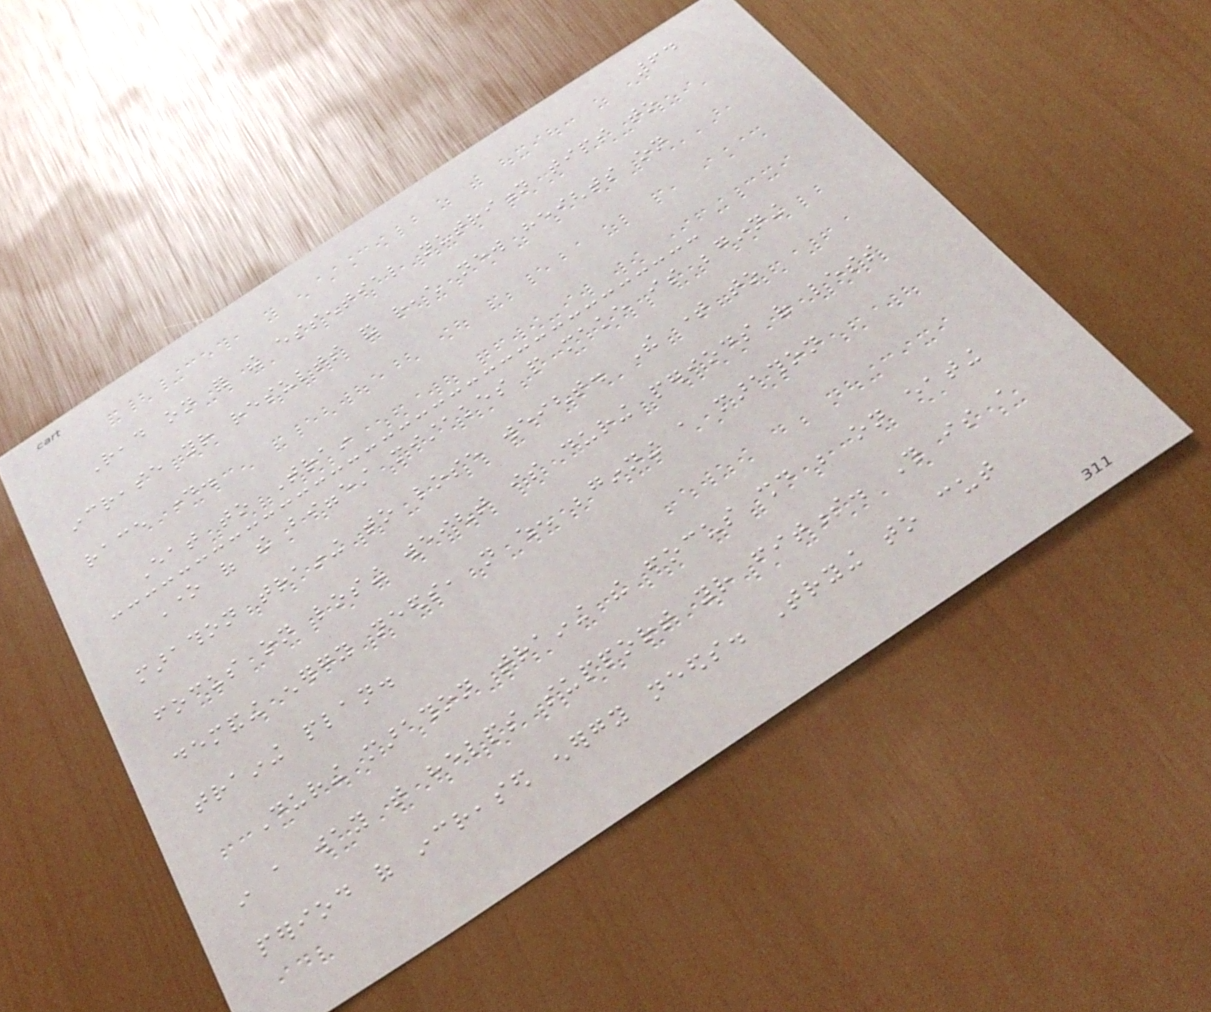64
Read on for the essential nutrition tips to
increase your results and reach new heights on
race day.
Eat to Train
One of the biggest mistakes people make is beginning
marathon training to lose weight. The time to
focus on losing weight is during periods of less
demanding energy needs, not when beginning a marathon
training plan.
During marathon training the focus should be on eating
in a way that helps support your fitness. This is a
period of increased energy needs. Trying to cut
